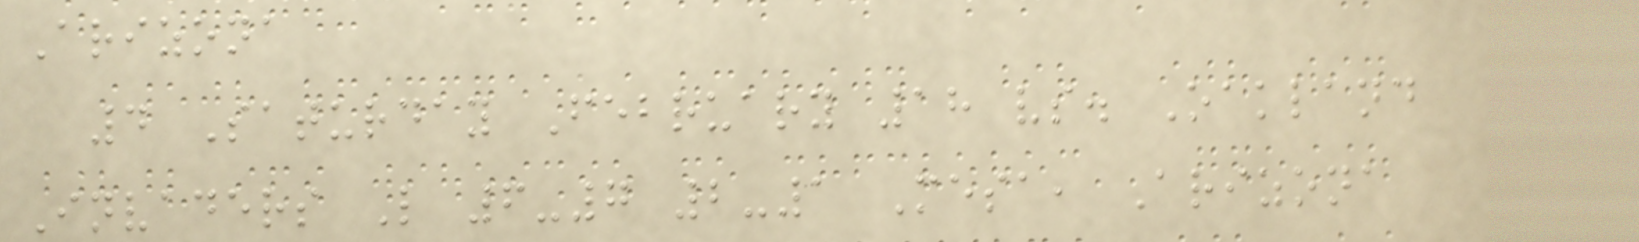Arizona
4 Saturday February 18 vs. Oakland
Invaders L 6-7 2-1 Mesa, Arizona
